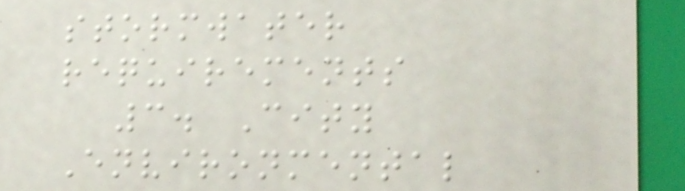stormwater
requirements
3. City
Environmental
